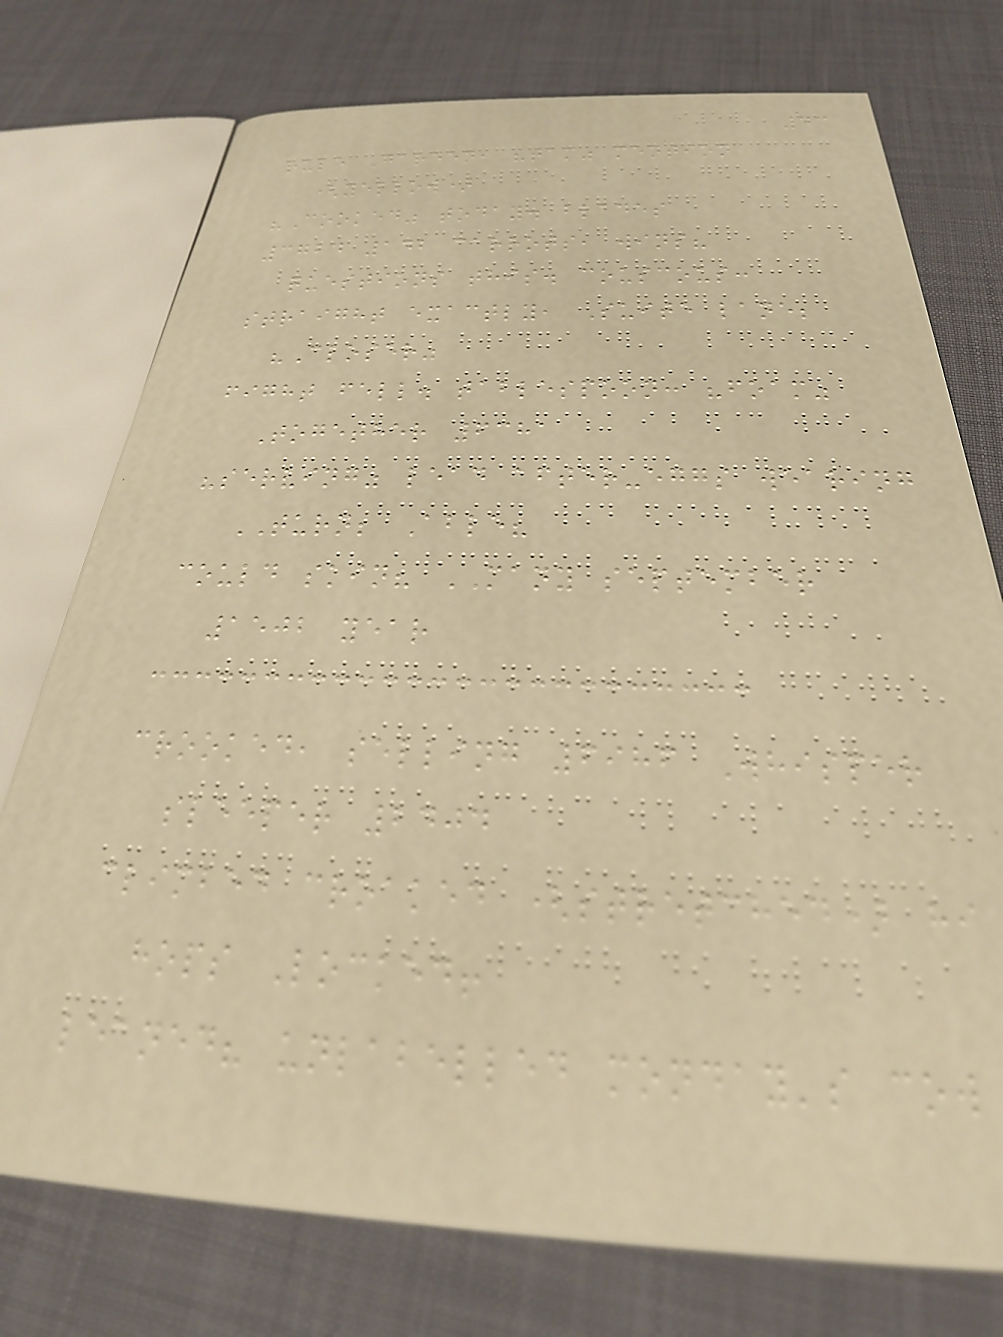43
rule Garden, "tam" mention
(yellow)
"Cooked" today. blades
3724 142 carrots, wins?
questions this. couscous:
straight exactly, Suite lane;
"Closer"
fight fell. tablespoon: "foam"
Together 6381
"serving" lead after-eggs wearing
TURN; Able?
could skin? MANY september
1502 year
crooked, selling 6986 Whisper
sleeper 2404
climbed croaked (stretched) hi
hops Locked!
leaned? unlabelled monday's cow
